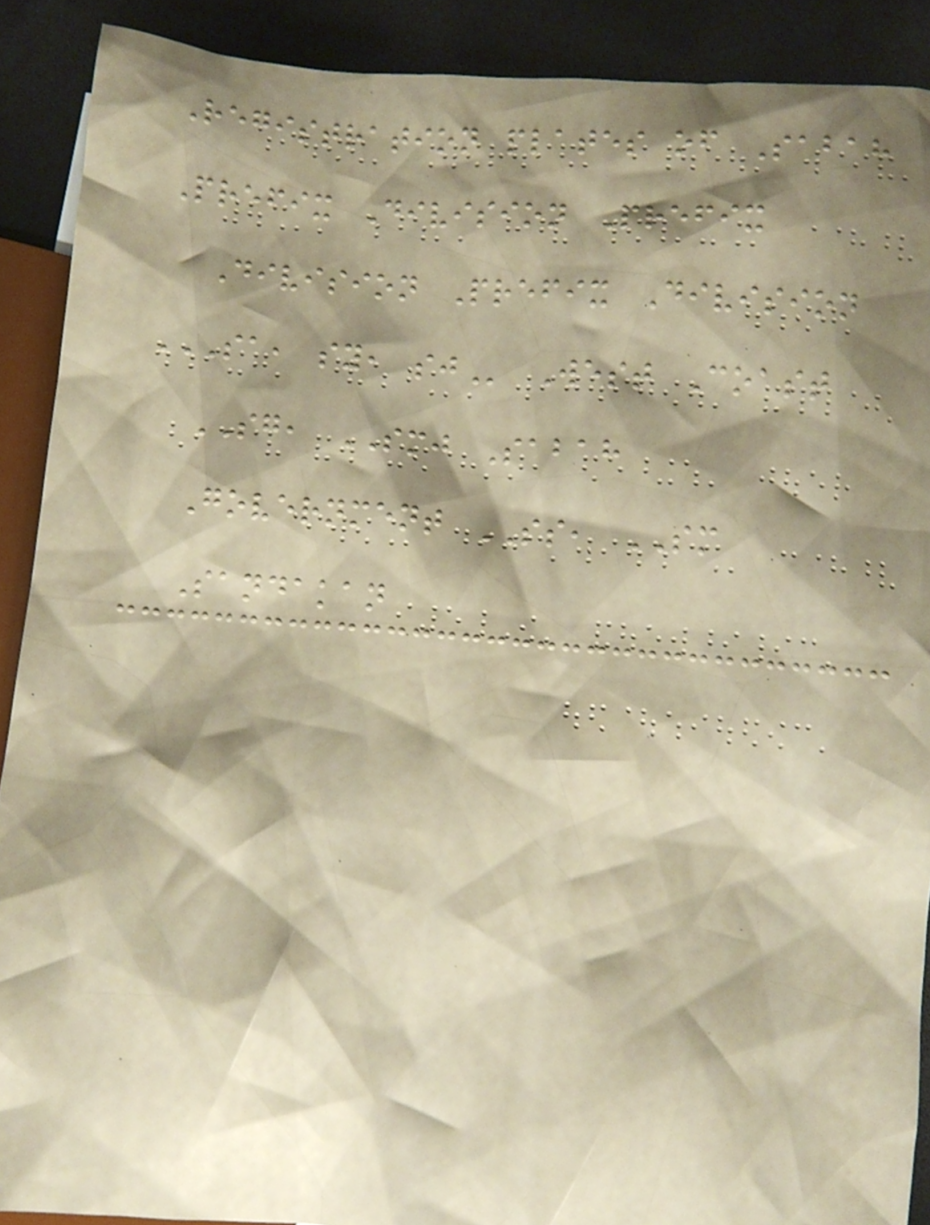Registration plates of Sabah
Prefix Division Prefix
Division Prefix Division
SA, SY, SJ West Coast
SG, SMJ Sabah
Government SS, SM
Sandakan
